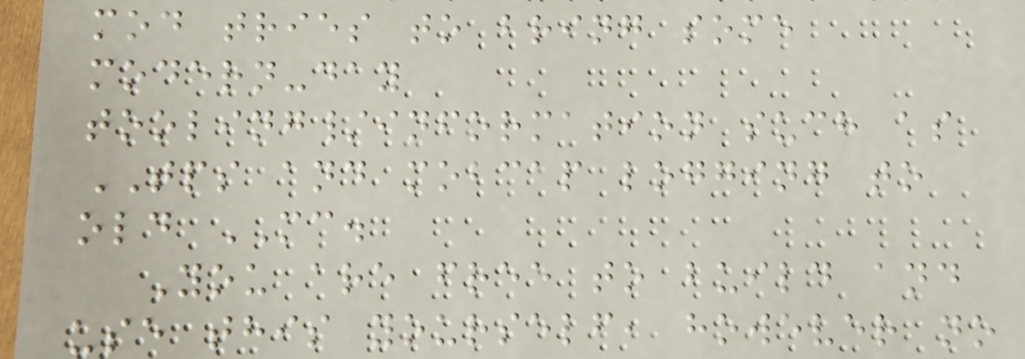mod tries to bring some
modern-day
tooling/information such as
TPS and mobcap logging to
old MC.
You are free to build and
use this yourself, however no
